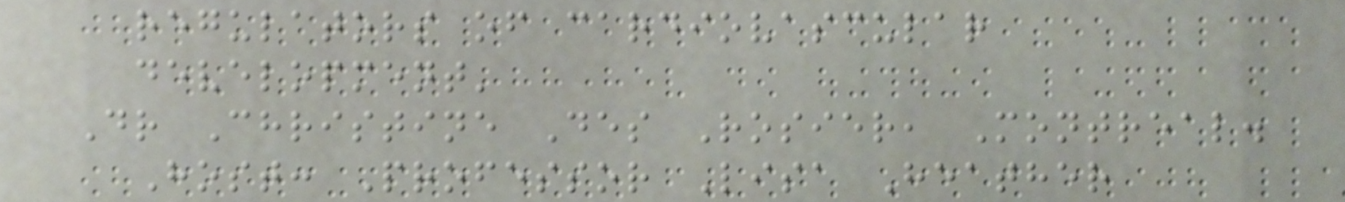regulators of cardiovascular
development'
Dr Christine Des Rosier, Montreal.
Host: Professor Lisa Heather
